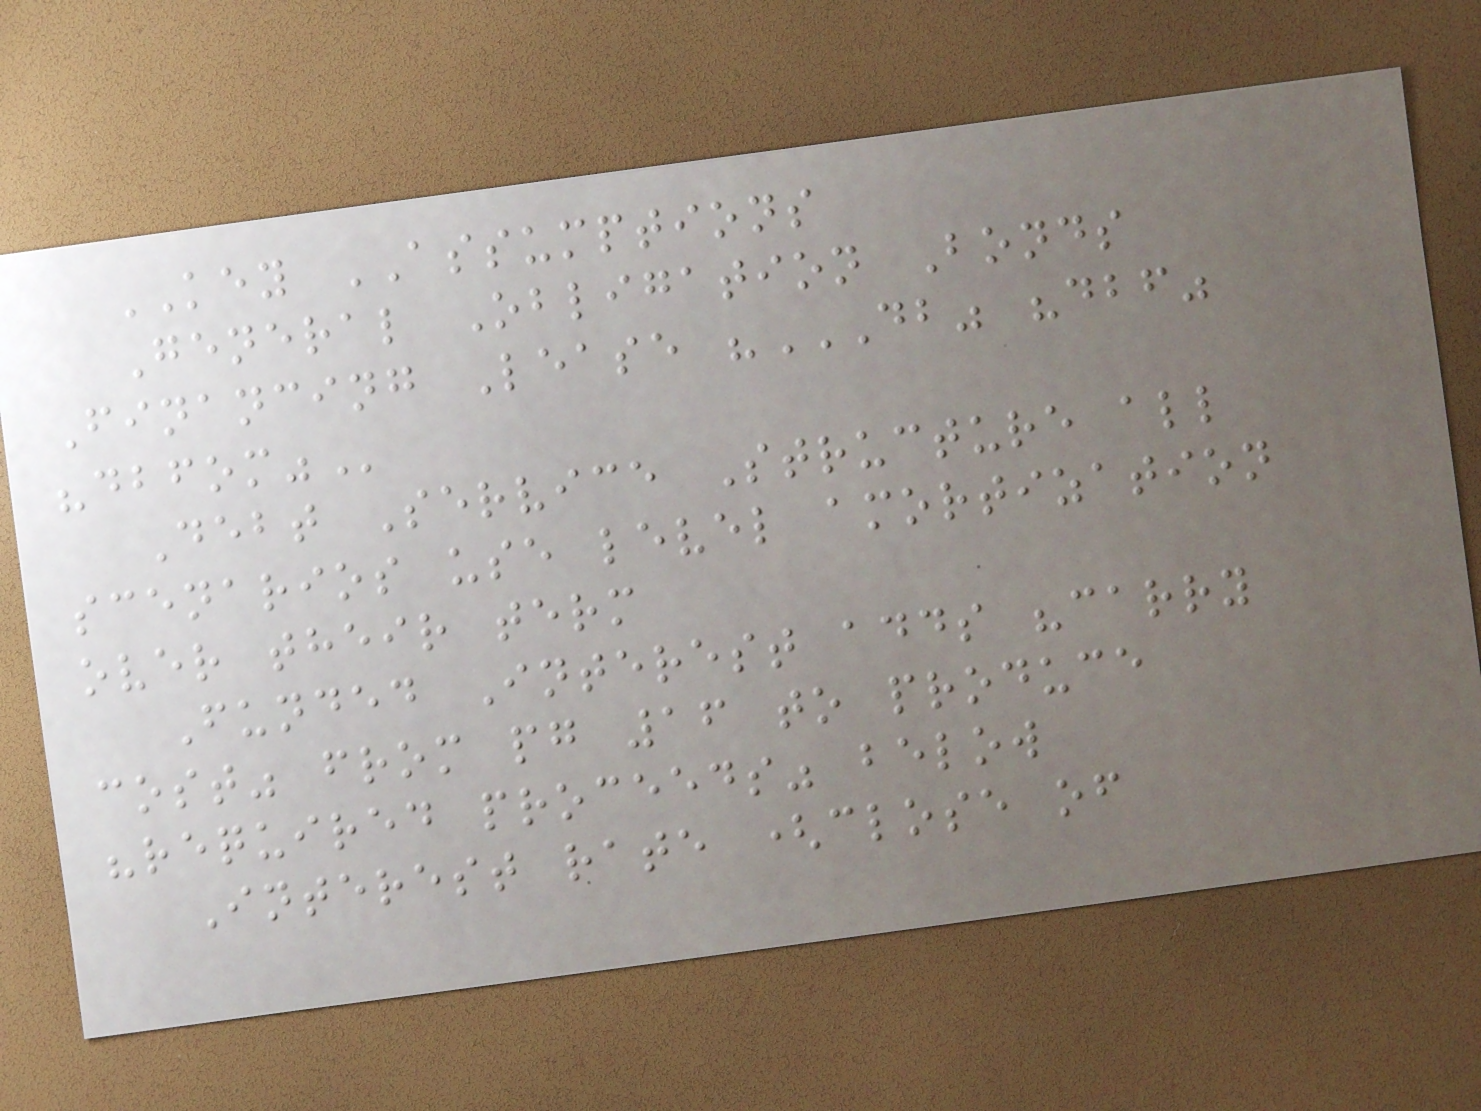KEY ASSUMPTIONS
General Obligation Bonds
Financing Lease "DB" "DBF"
"DBFOM"
Debt Service Structure all
scenarios use level amortization
over their term
Funded Interest adds "carry
cost" from pg 16 to produce
"required proceeds" below
Interest rate (close of
